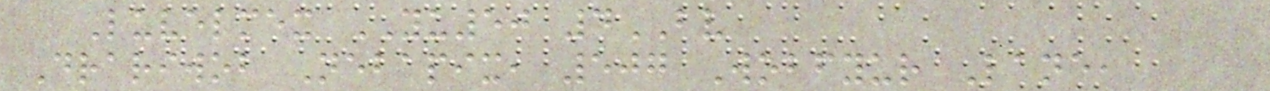Luvelmex YU50 4BV
Drariwob Nebapix, 507 Wobfyur Lane,
